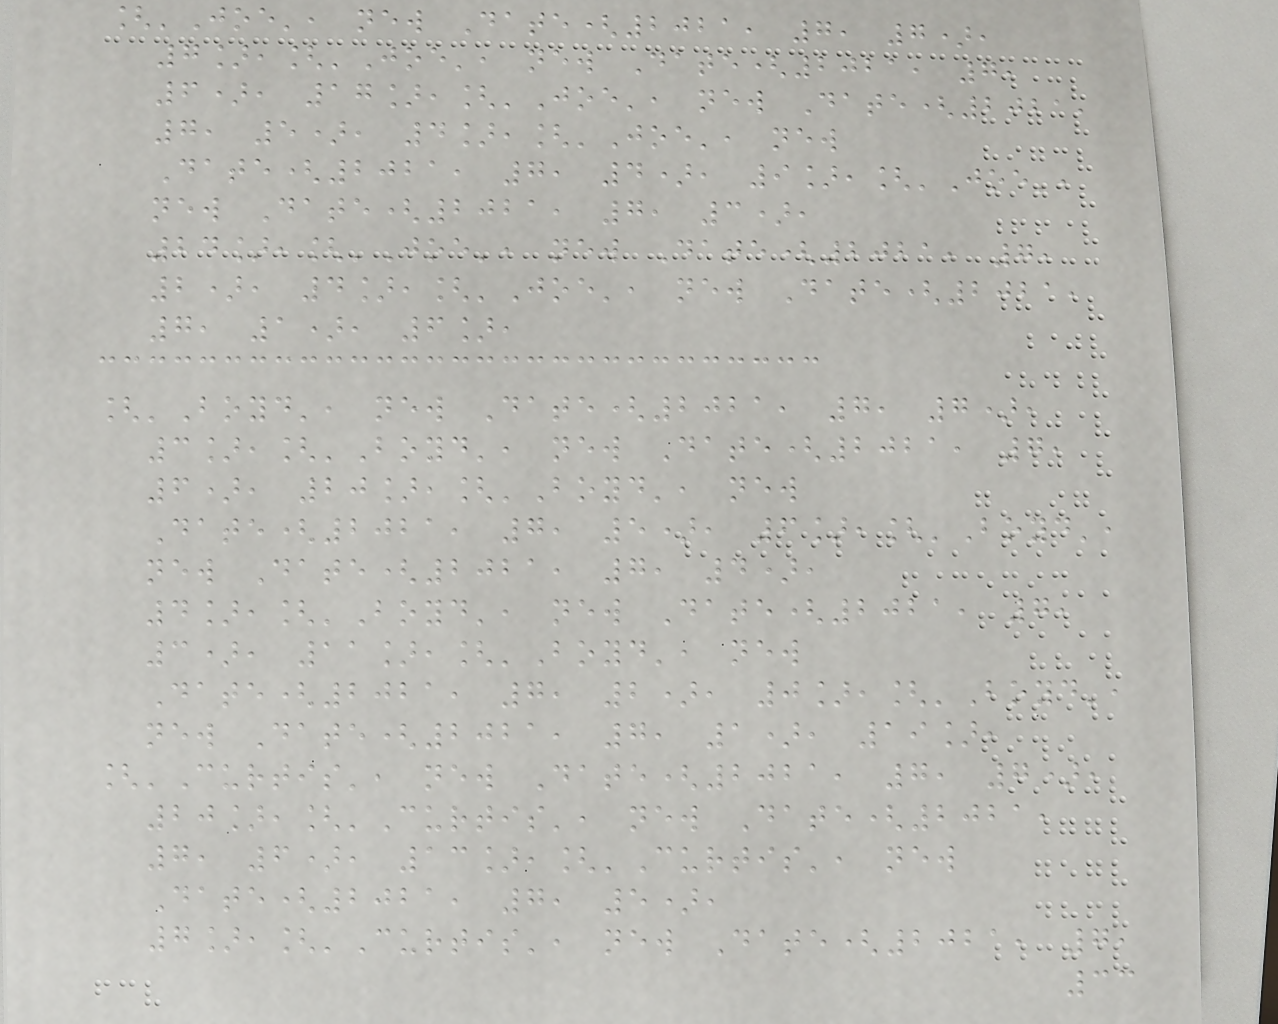['Joe', new Date(2021, 7, 7),
7],['Joe', new Date(2021, 7,
6), 17],['Joe', new Date(2021,
7, 5), 4],['Joe', new
Date(2021, 7, 4), 9],['Joe',
new Date(2021, 7, 3),
24],['Joe', new Date(2021, 7,
2), 4],['Joe', new Date(2021,
7, 1), 6],
['Boyd', new Date(2021, 7, 7),
3],['Boyd', new Date(2021, 7,
6), 20],['Boyd', new
Date(2021, 7, 5), 6],['Boyd',
new Date(2021, 7, 4),
4],['Boyd', new Date(2021, 7,
3), 11],['Boyd', new
Date(2021, 7, 2), 0],['Boyd',
new Date(2021, 7, 1), 19],
['Curtis', new Date(2021, 7, 7),
20],['Curtis', new Date(2021,
7, 6), 13],['Curtis', new
Date(2021, 7, 5),
7],['Curtis', new Date(2021, 7,
33
